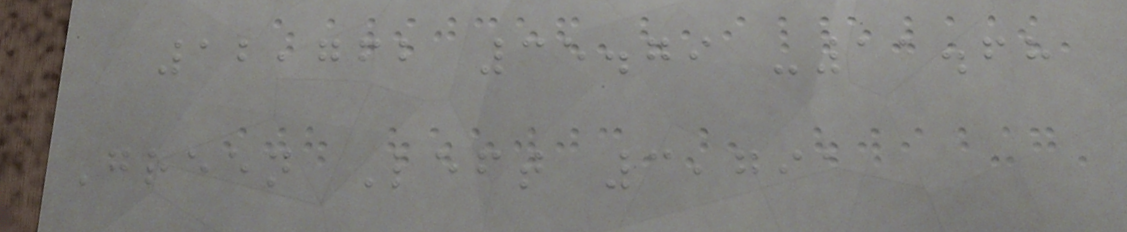12,762 35.79 -11.68
Green Left 3,791
